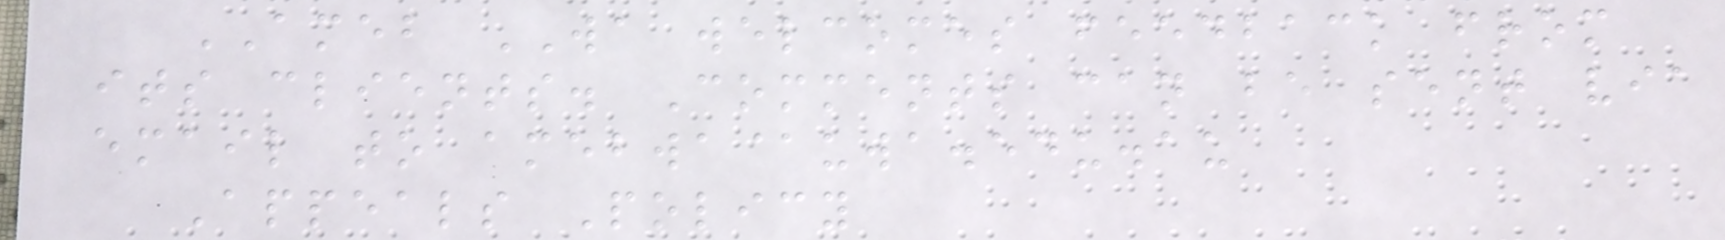AMEB WA welcomes feedback from
its clients. Comments can be sent via
email to amebwa@uwa.edu.au
Appeals Policy
